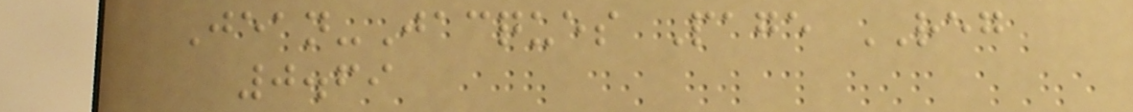Jean-Jacques Page REG
0.69
